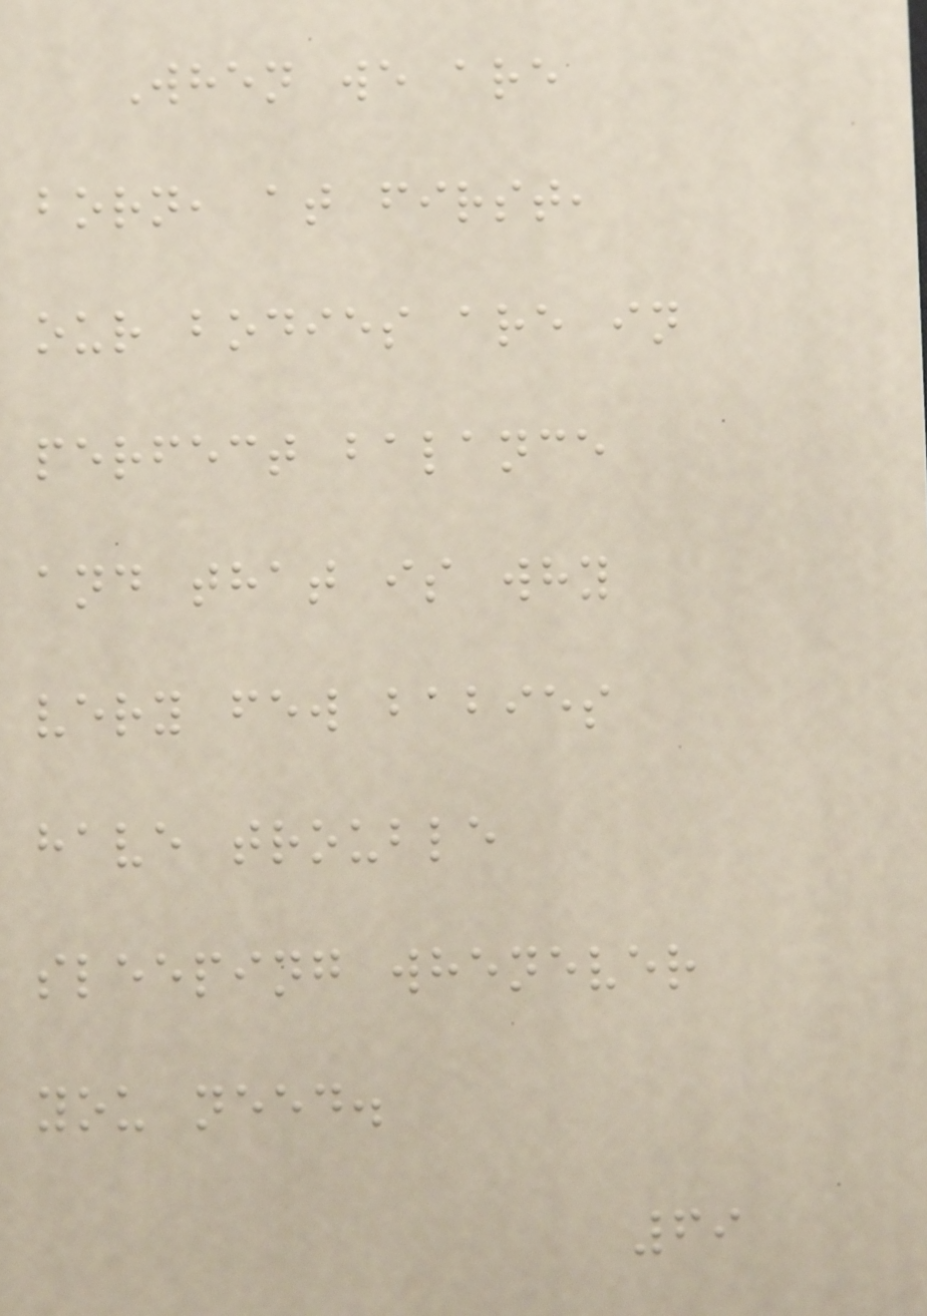When we are
born, at first,
our bodies are in
perfect balance
and that is why
very few babies
have trouble
sleeping whenever
you need.
69
